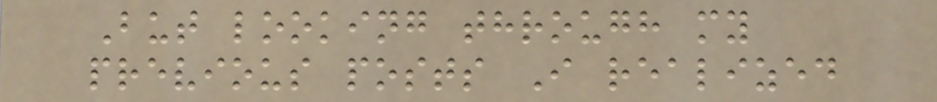But looking through my
previous posts I realized
